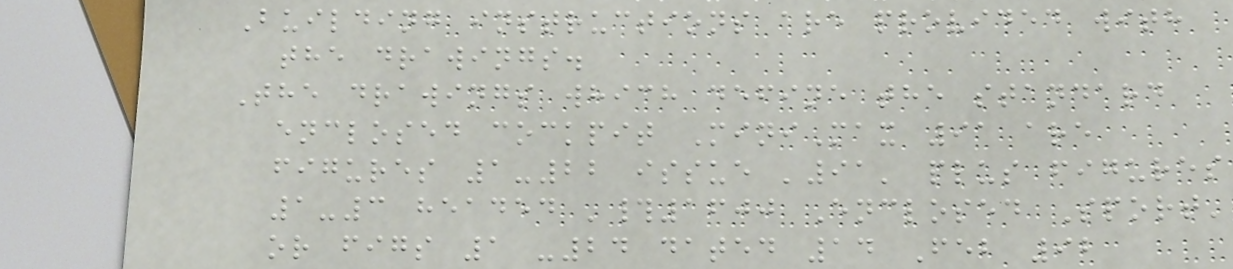Building instructions are provided with
the drawings.
The drawings which define the standard
enclosed cockpit MiniMax 91 are
figures 1-22 issue '91' plus figures
1-3 headed '#1600 Enclosed Sport'
or figs 1 -24 dated 14 Feb 92
